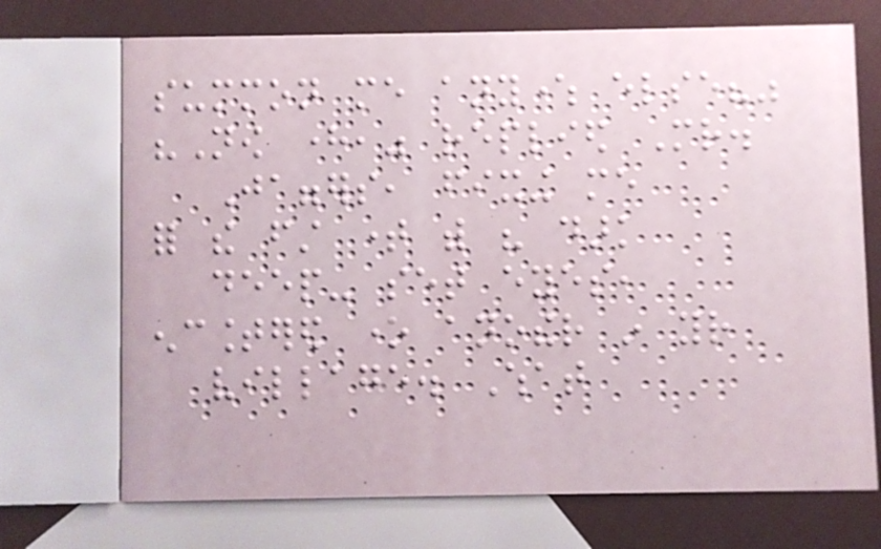summon me anywhere else?"
"Now here," replied Mr.
Jaggers, fixing me
for the first time with his dark
deep- set eyes,
encountered one another in your
village. What
